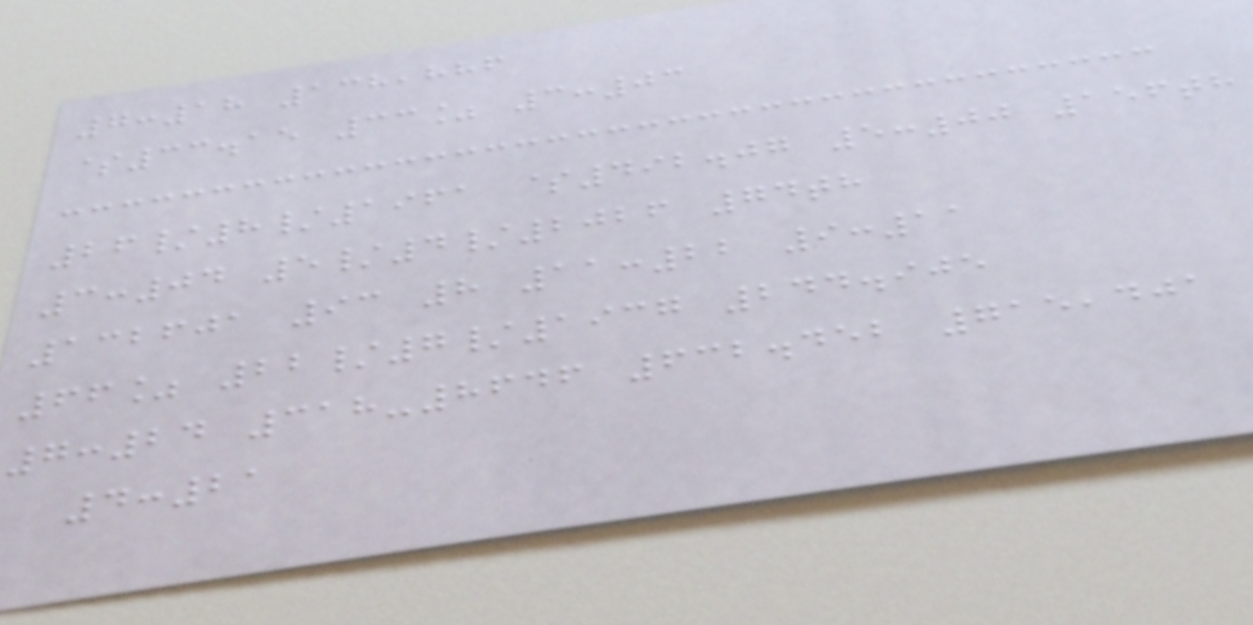7:18 138,886
$33.15 33% 3:03
26/8/1961 $492.07 5:00 156th
3:04 5/4/2026 74th
132601 93 8 11:22 9:11
66% 22/7/1937 244.905
7:24 318-8646 632.452 715,401
4:21
